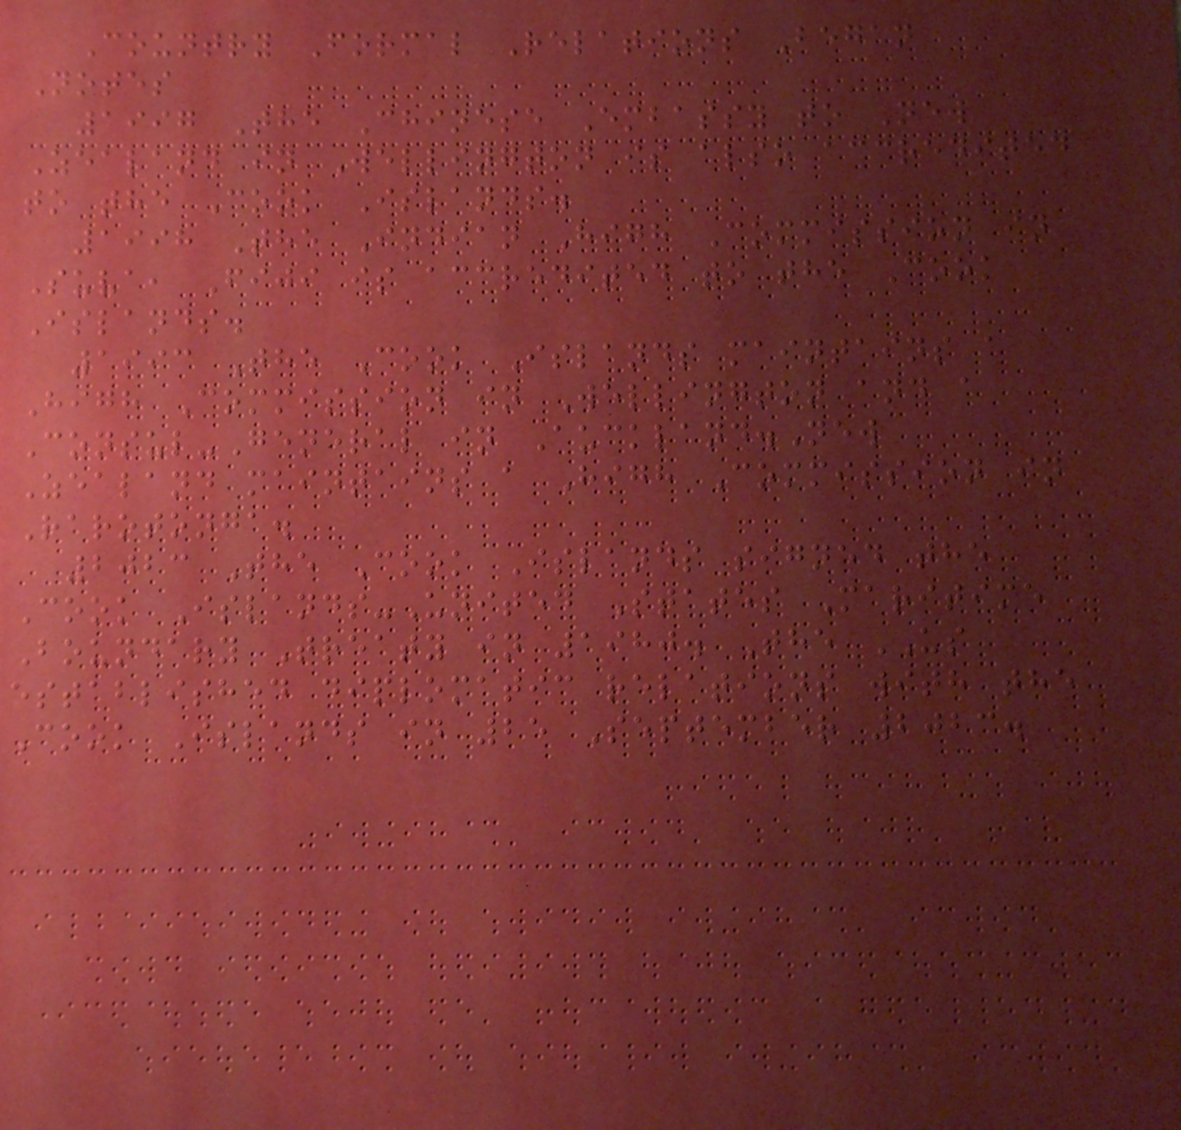Country Formal Relations Began
Notes
1997 The Chinese Embassy to New
Zealand in Wellington is also accredited
to the Cook Islands.
1998 The Indian High Commission in
Suva, Fiji is accredited to the Cook
Islands.
1993 The Cook Islands maintains a
High Commission in Wellington and a
Consul-General in Auckland.New
Zealand maintains a High Commission in
Rarotonga.
2023 The Cook Islands signed the
Cook Islands-United States Maritime
Boundary Treaty in 1980. The US
established diplomatic relations with the
Cook Islands in 25 September 2023.
